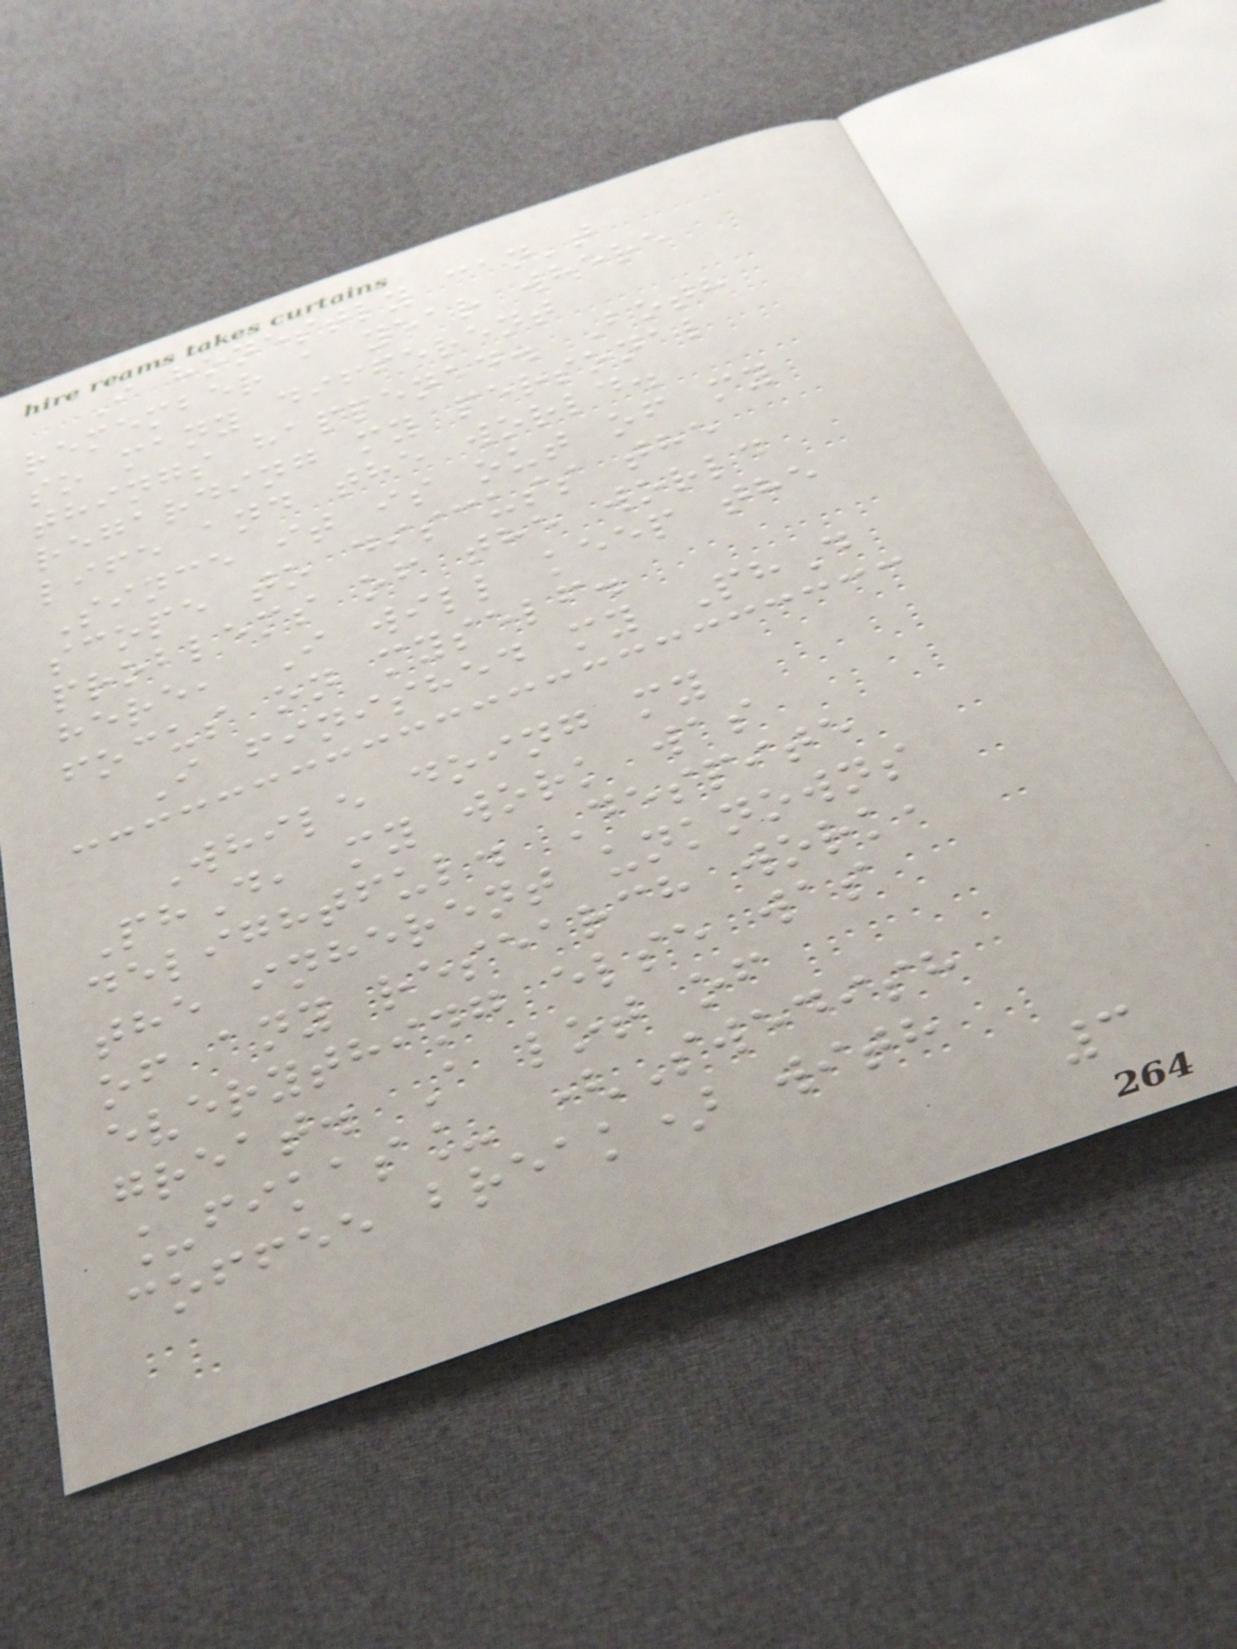I honestly can't
remember a year where
so many different
things happened. Both
regarding my personal
life and the world.
Since it is out of my
scope to discuss the
problems of the world
here, I will keep the
focus on myself.
I finished my PhD
While doing my
PhD, my work was
delightful. Despite
the inherent unknowns
of any research work,
everything else was
great. A lot of
_fikas_ (Swedish
coffee break) with
3
